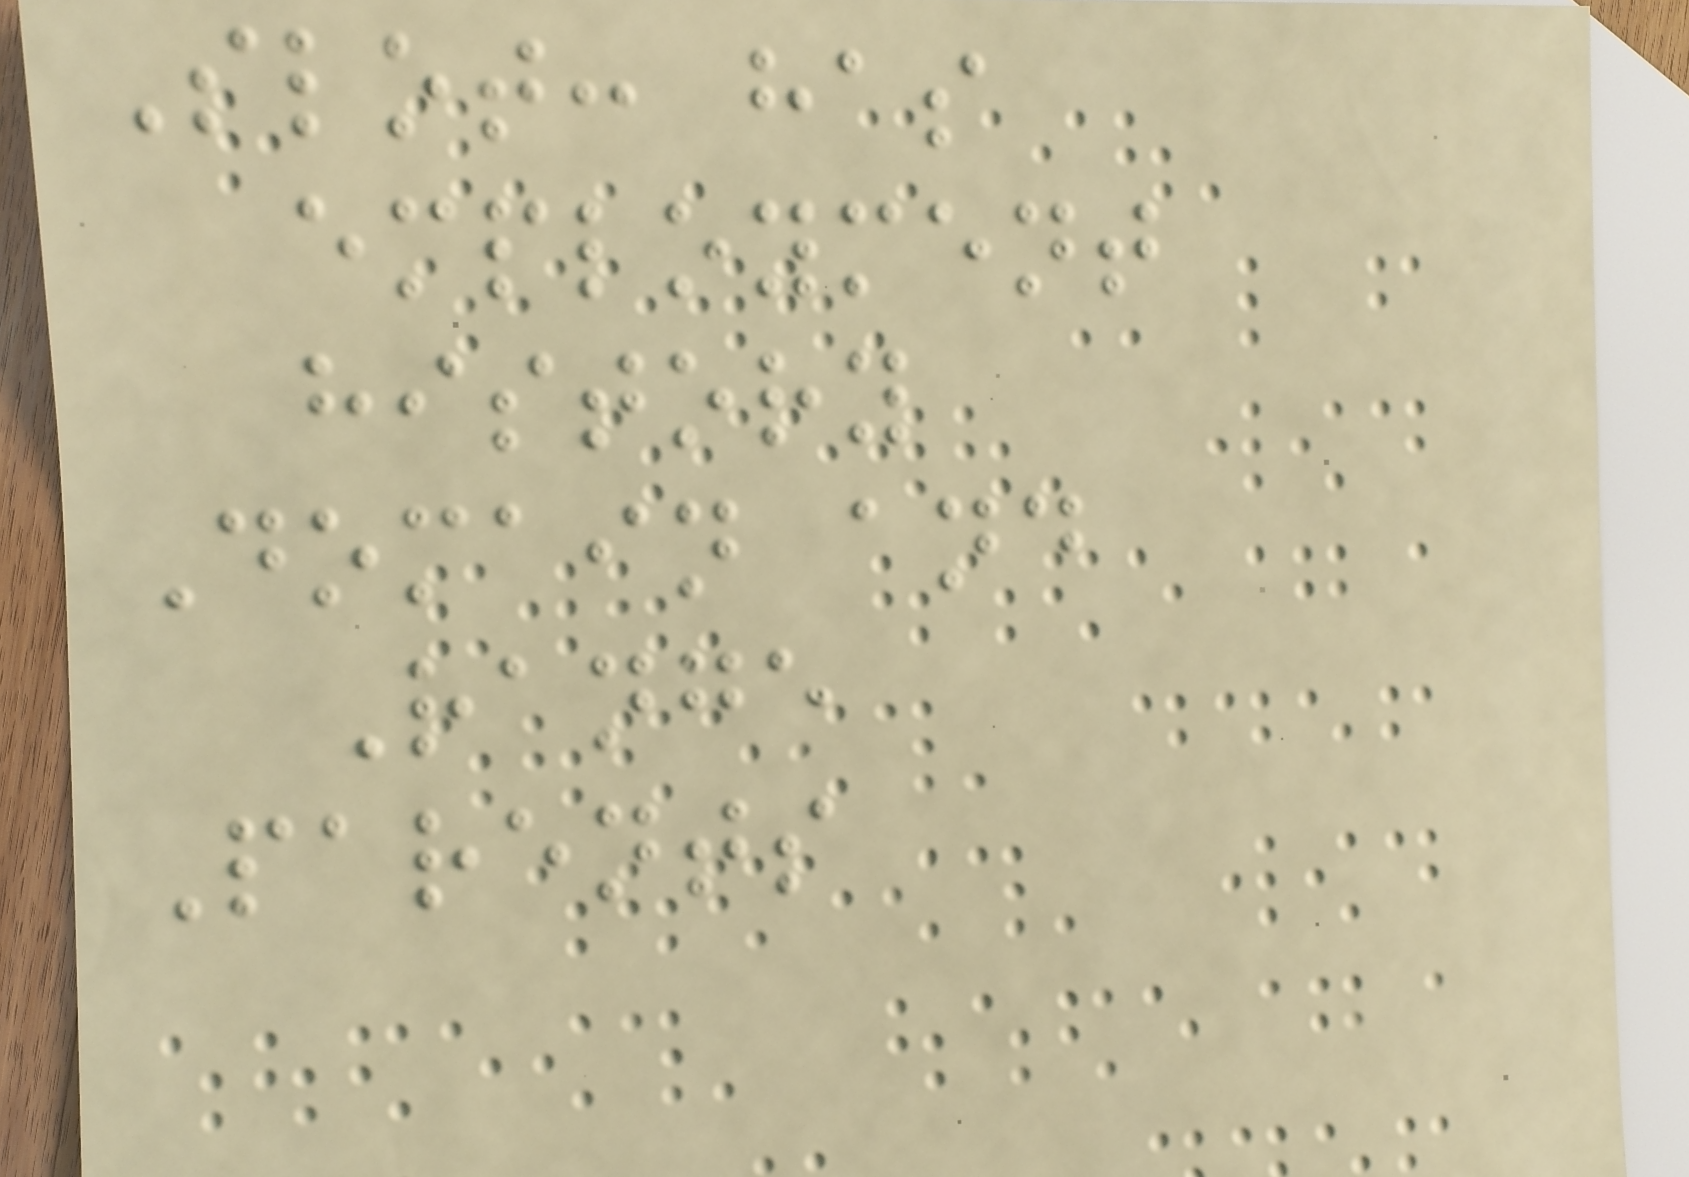Slot: has
employment
history
Domain and
Range
Parents
